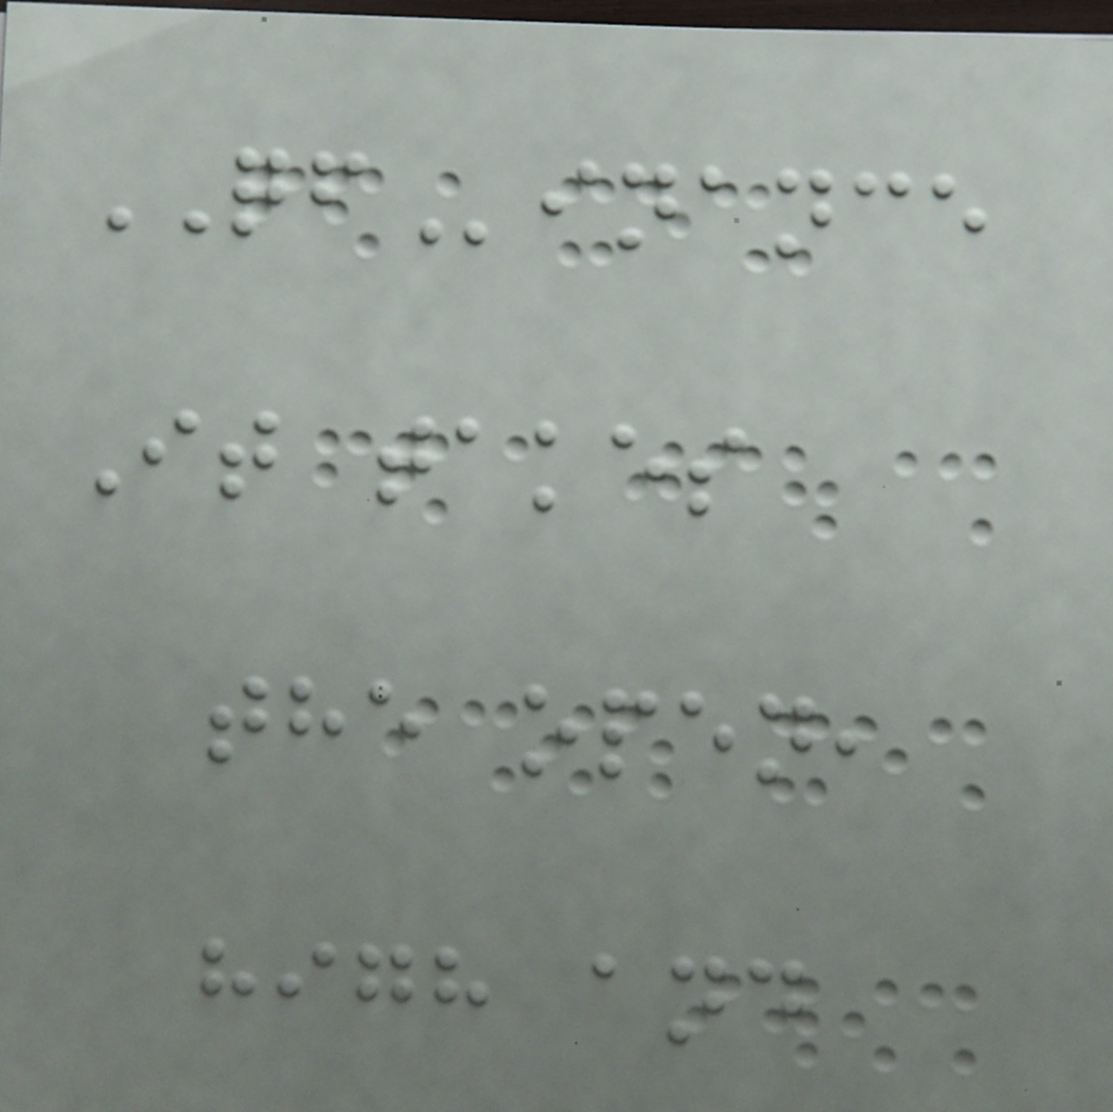QFinance
It takes
the open,
high and
